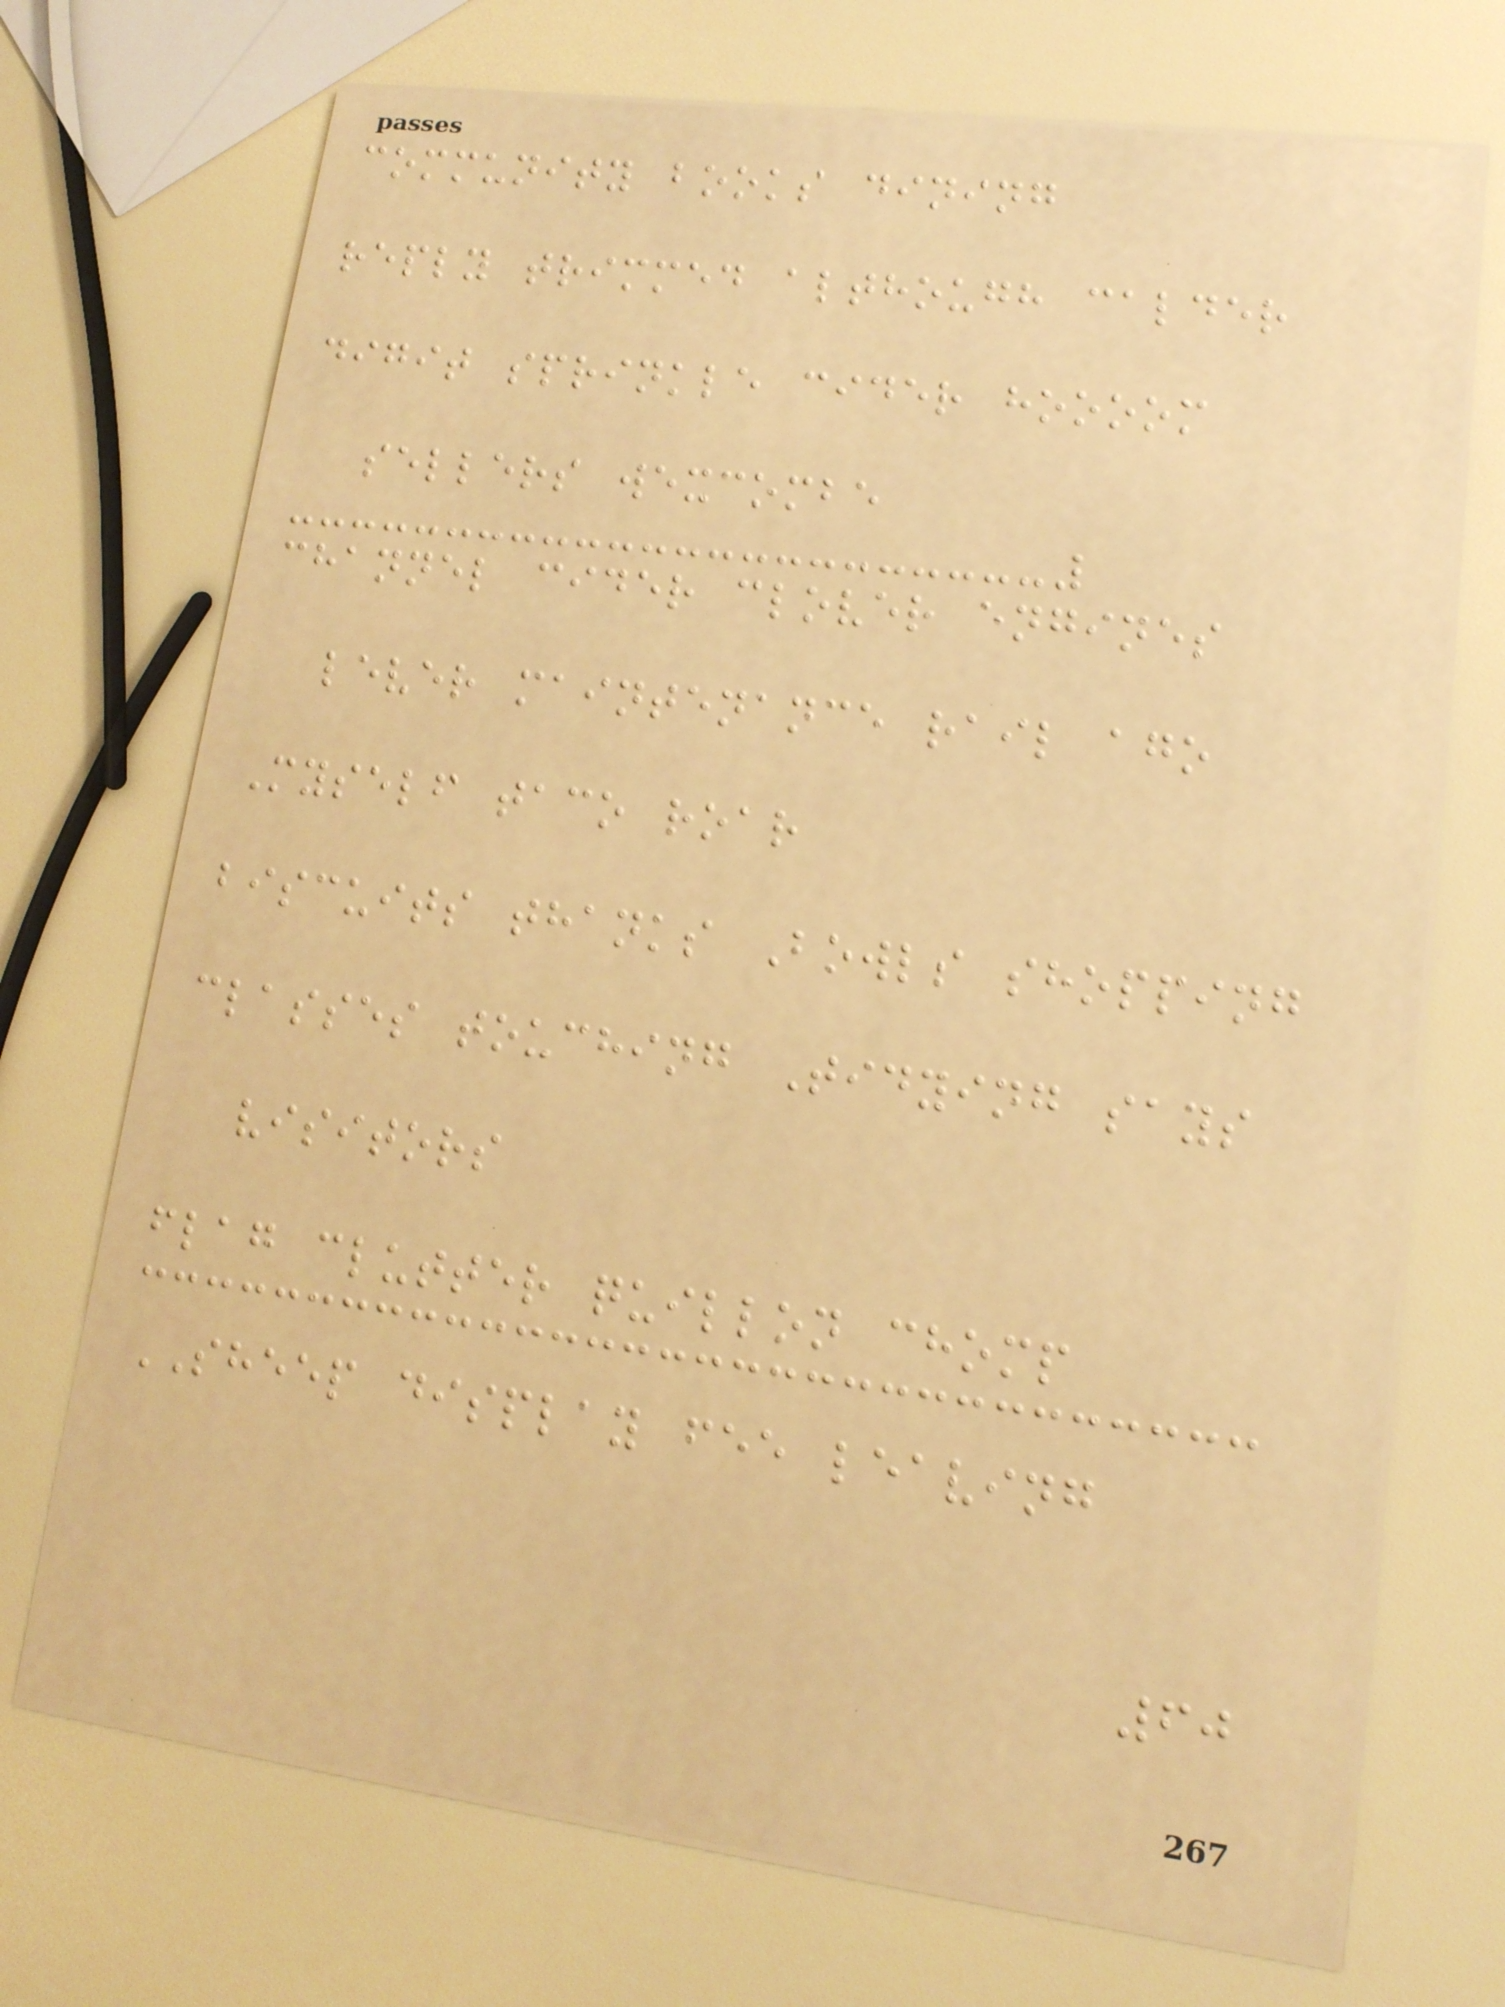community books dining
reply trimmed although calder
digit sprinkle cider hoooom
sellers wexcombe
channel cider clover engines
lever maintenance rail ago
Myself taco roar
biscuits thanks Bowls shopping
classes touching Tidying says
visitors
flag clutter quillon chomp
SHEEP display fee leaving
60
